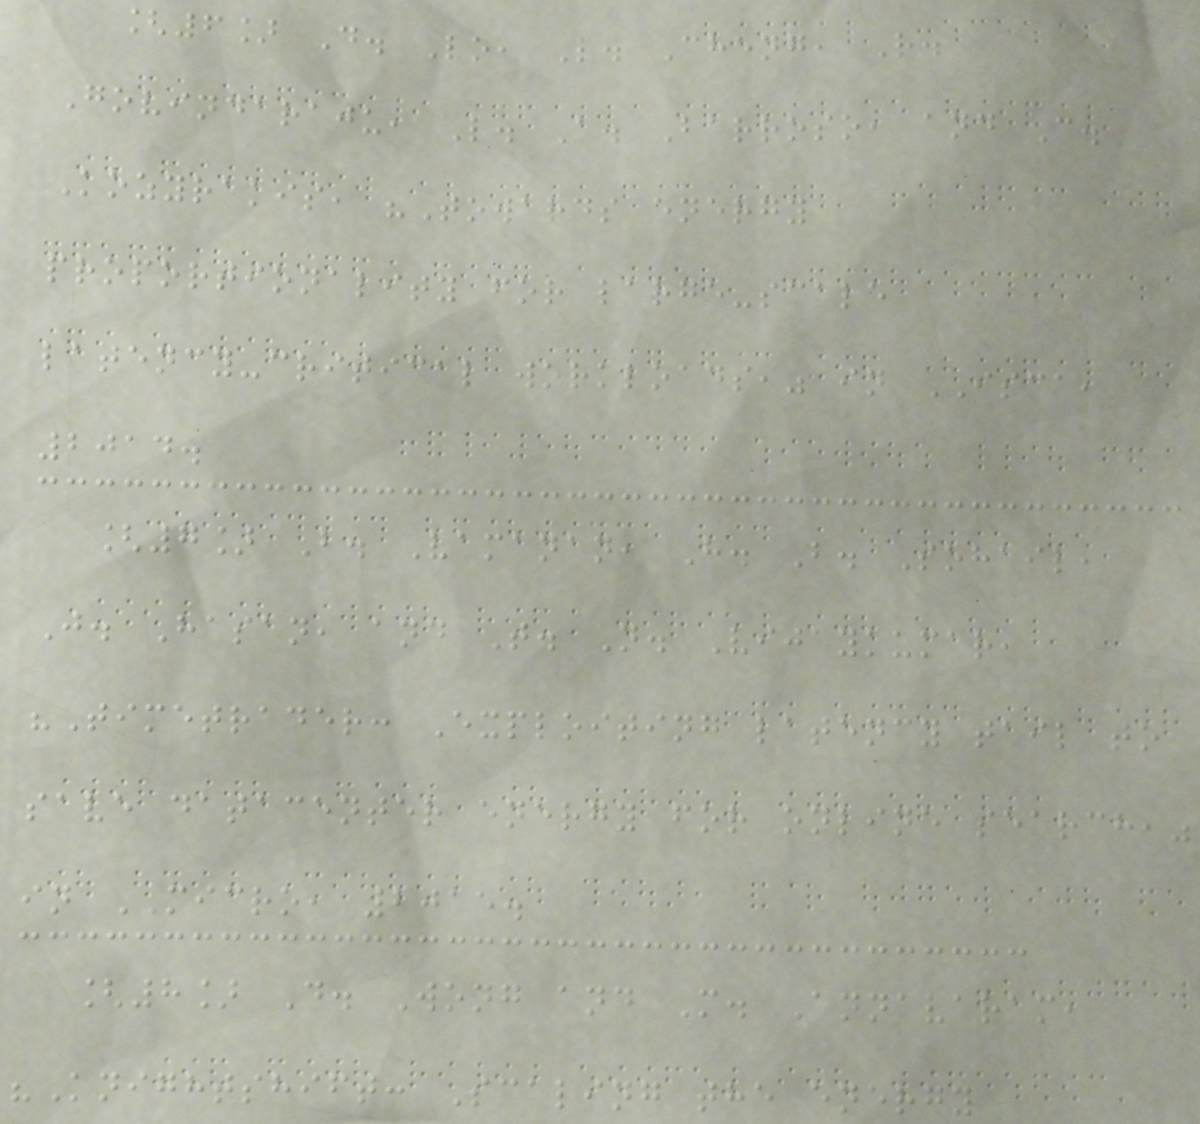[6] D. Lo, L. Cheng, R.
Govindaraju, L. A. Barroso, and C.
Kozyrakis, "Towards energy
proportionality for large-scale
latency-critical workloads," in ISCA,
2014.
[7] B. Vamanan, H. B. Sohail,
J. Hasan, and T. N. Vijaykumar,
"Timetrader: Exploiting latency tail to
save datacenter energy for online search,"
in MICRO, 2015.
[8] D. Wong and M. Annavaram,
"Knightshift: Scaling the energy
